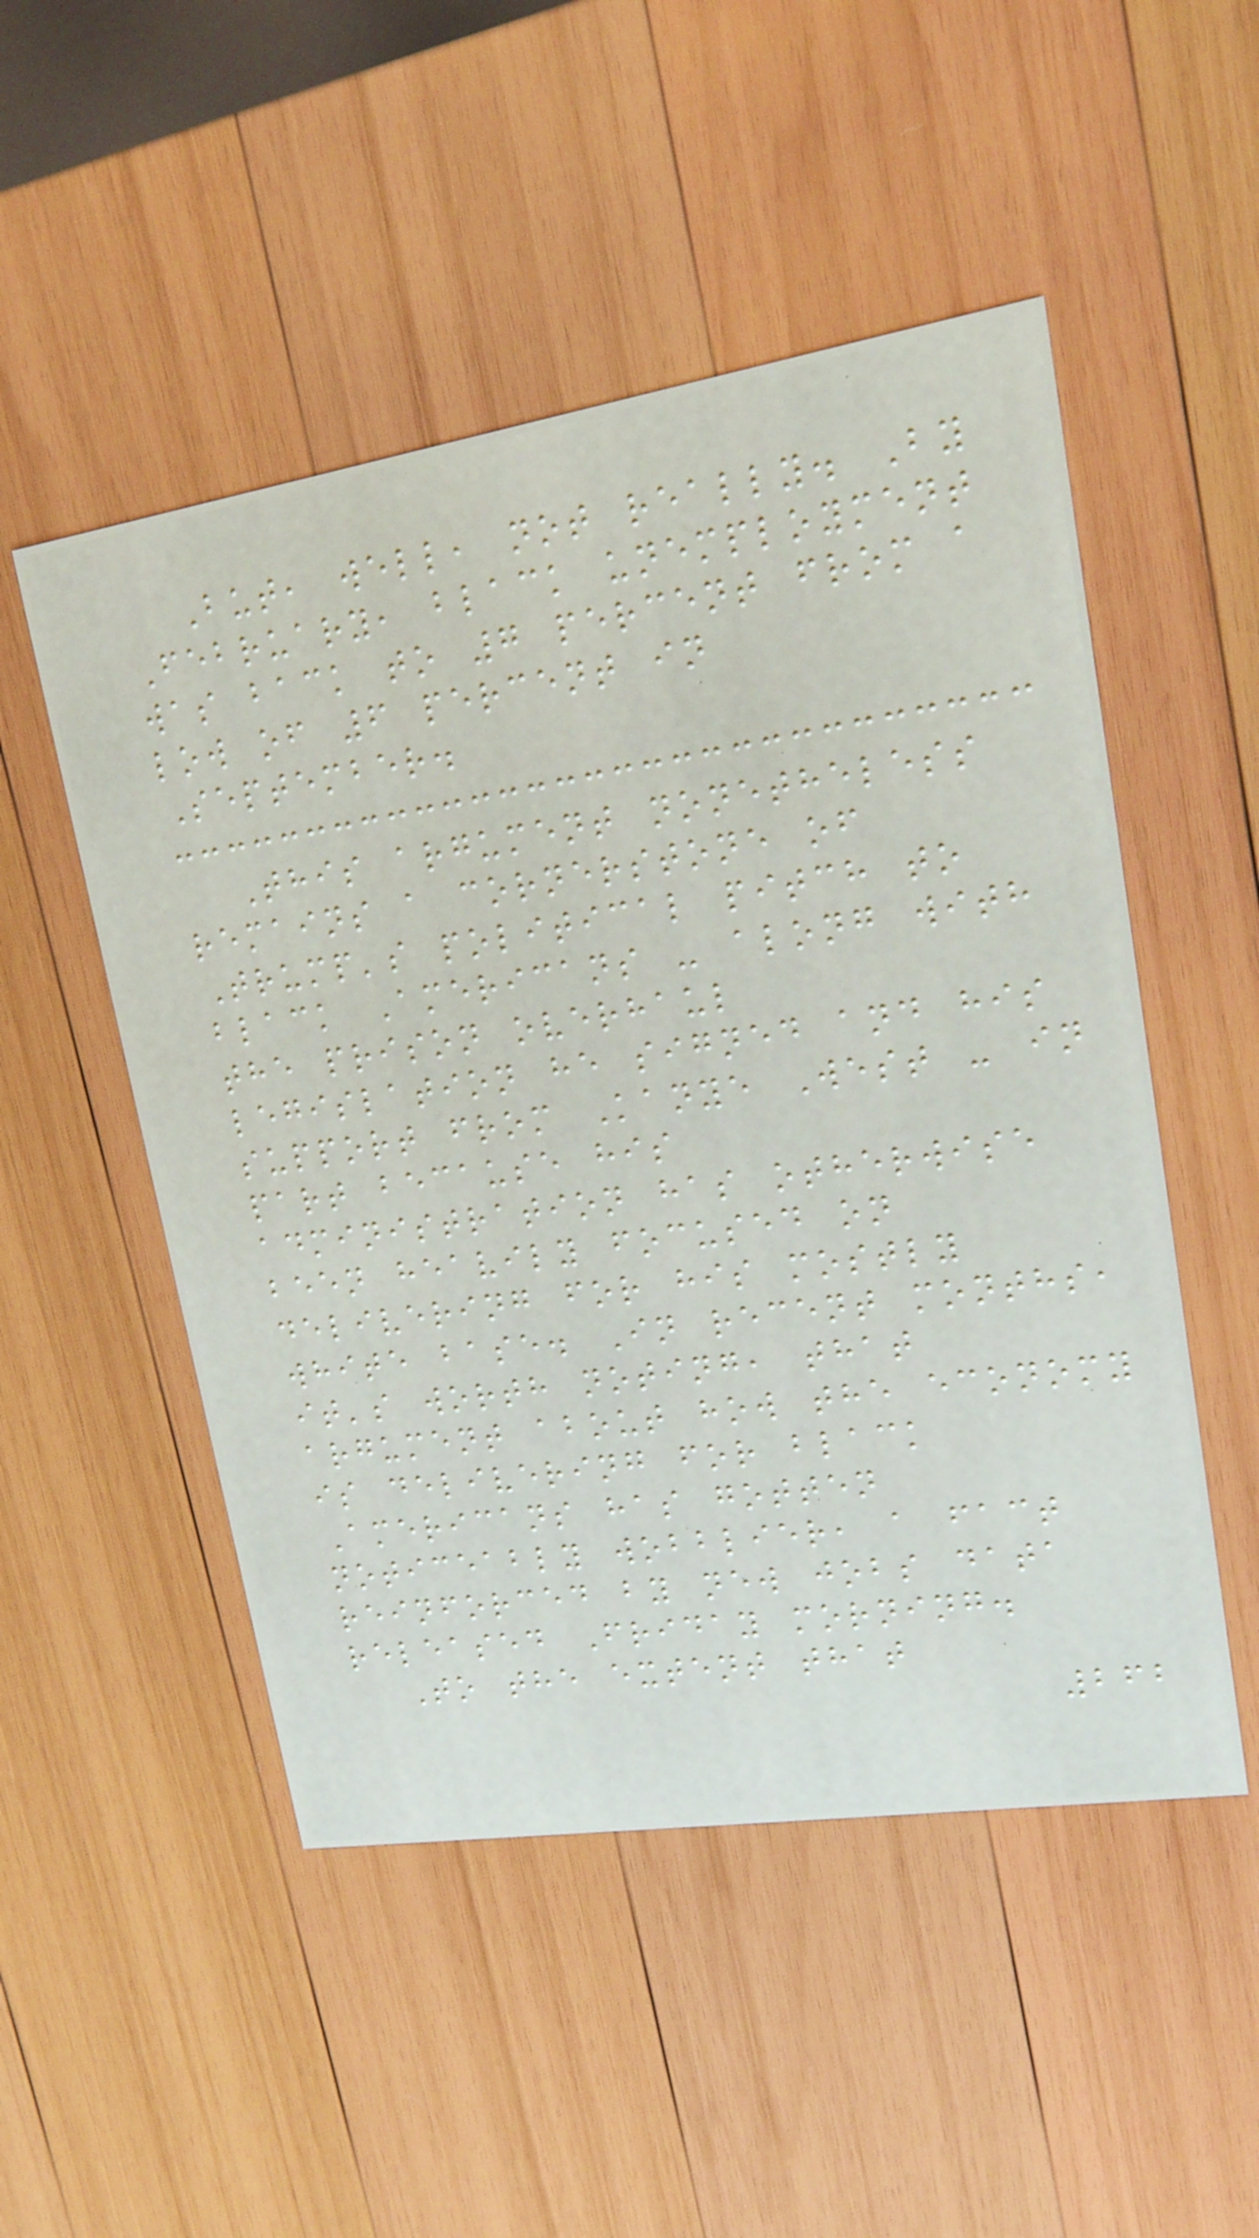But, well, not really. By
February, black unemployment
was back to 7 percent from a
low of 6 percent in
September.
This argument nonetheless
remains a cornerstone of
Trump's political pitch to
black Americans - along with
the prison overhaul
legislation he signed and his
support from Kanye West - in
part because his
administration has otherwise
been heavily focused on
delivering for his mostly
white base. In recent months,
it's worth noting, that
argument about how the economy
is delivering for black
Americans has gotten
noticeably wobblier, a fact
reinforced by new jobs data
released Friday morning.
To the extent that
262
